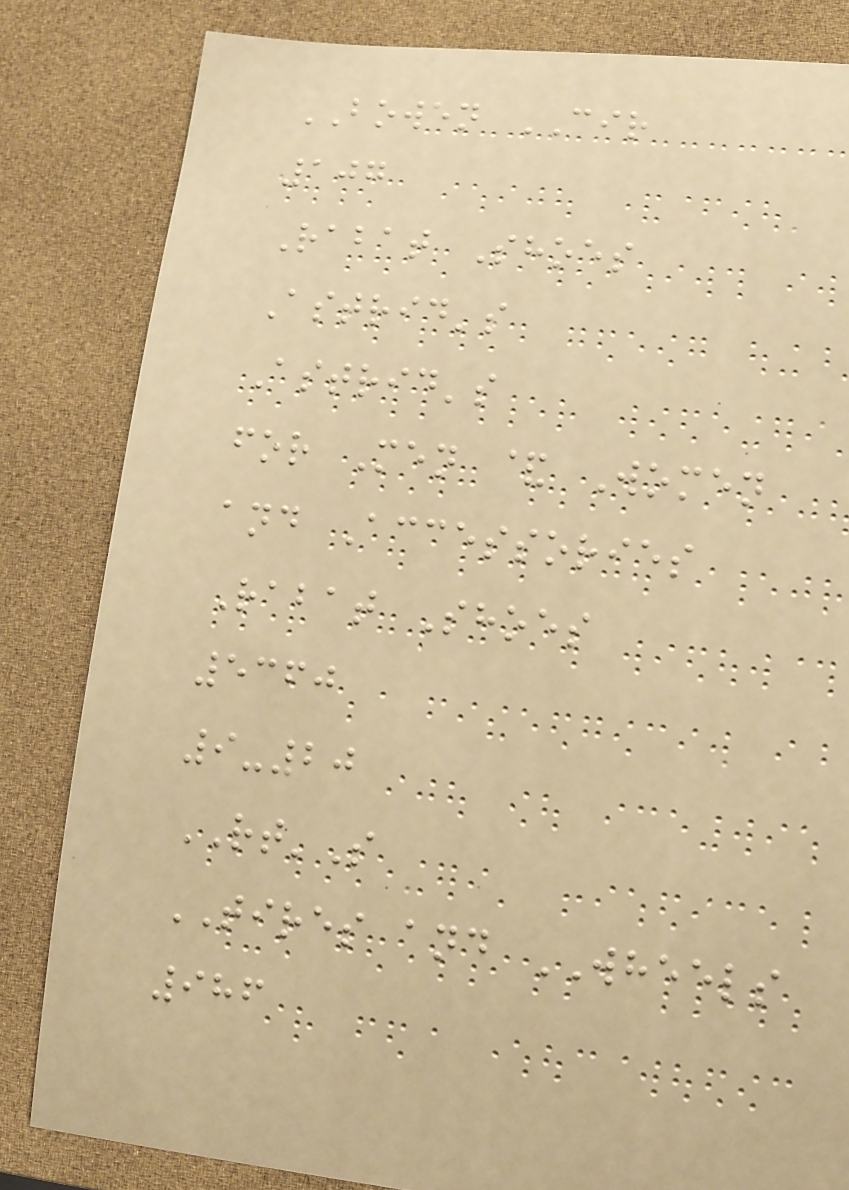BOWEN CIR
107
Rabat Shoes
Astrid's
Astrid's
for Men & Women
and Accessories
Rabat Shoes
5360
9-20
RT'S
TIRES and WHEELS
986
